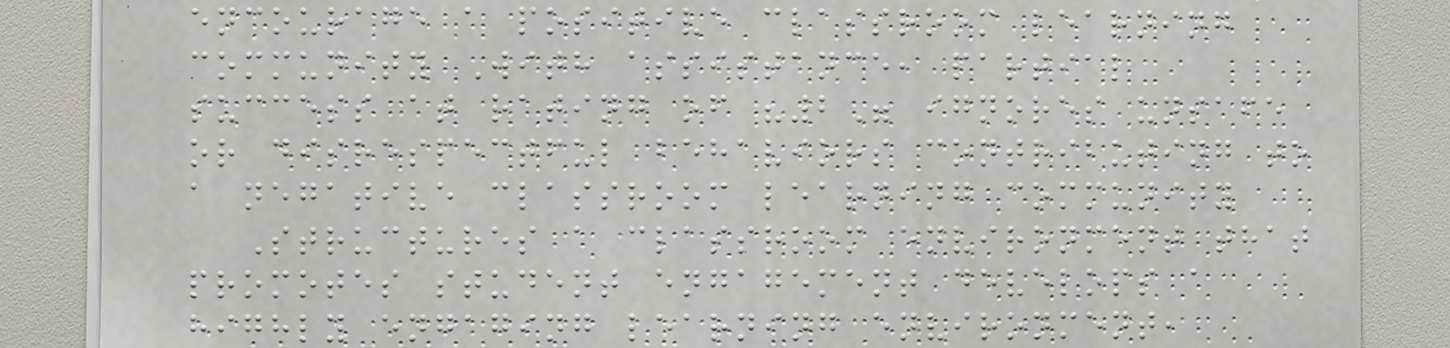encourage a positive classroom learning
community With assistance, partial
success at rating of "2" ignores unsafe
or disrespectful behaviors contributing to
a negative classroom learning community
Structures a classroom environment that
promotes student engagement develops a
highly engaging learning environment,
